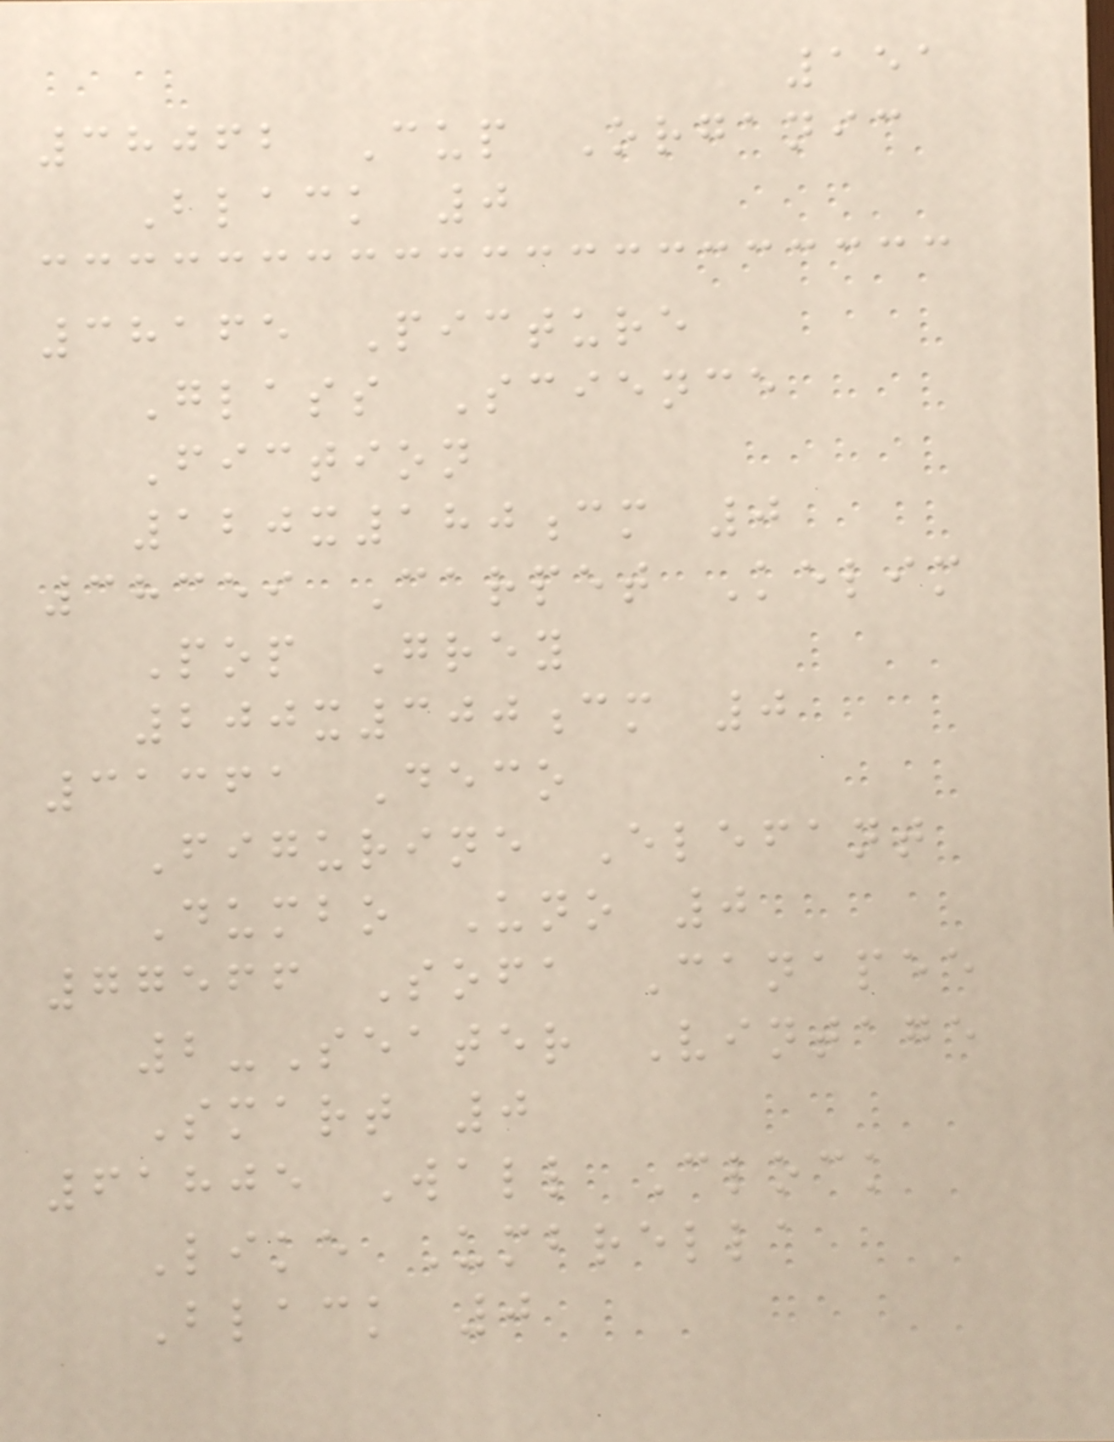151
38062 Cup Organic
Black 0
38165 Picture
Glass Science
Fiction
120x180cm 0
38359 Carpet Kelim
Pop Grey
200x300cm 0
31361 Deco
Figurine Elefant
Dumbo Uno 0
77566 Sofa Canapee
2-Seater Vintage
Smart 0
61805 Wall Clock
Like Umbrella
Black 0
